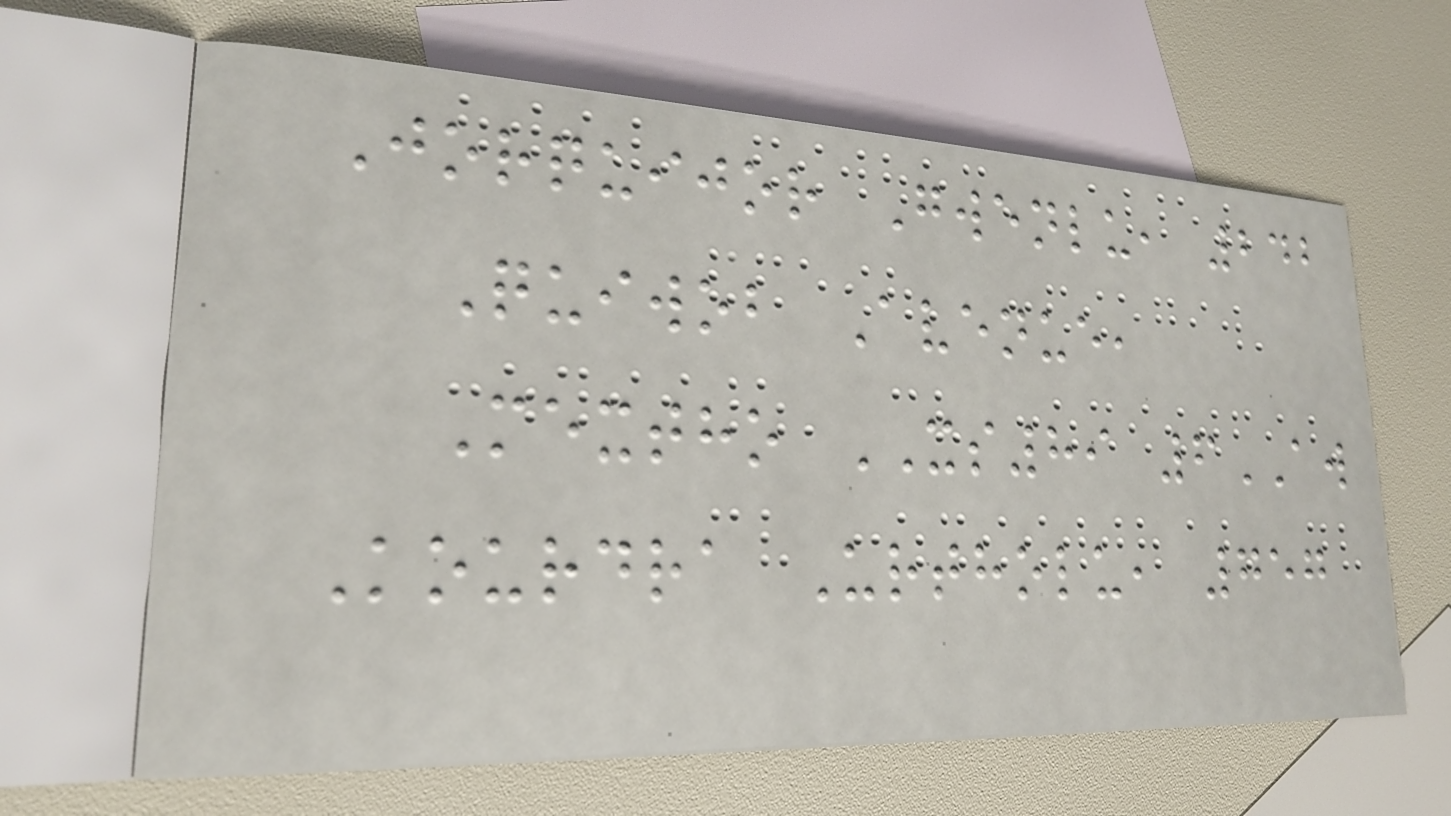Jorquijor Gwenlu, 242
Quiwob Avenue,
Mextho XS89 6AW
Kourdra Urtholu, 757
